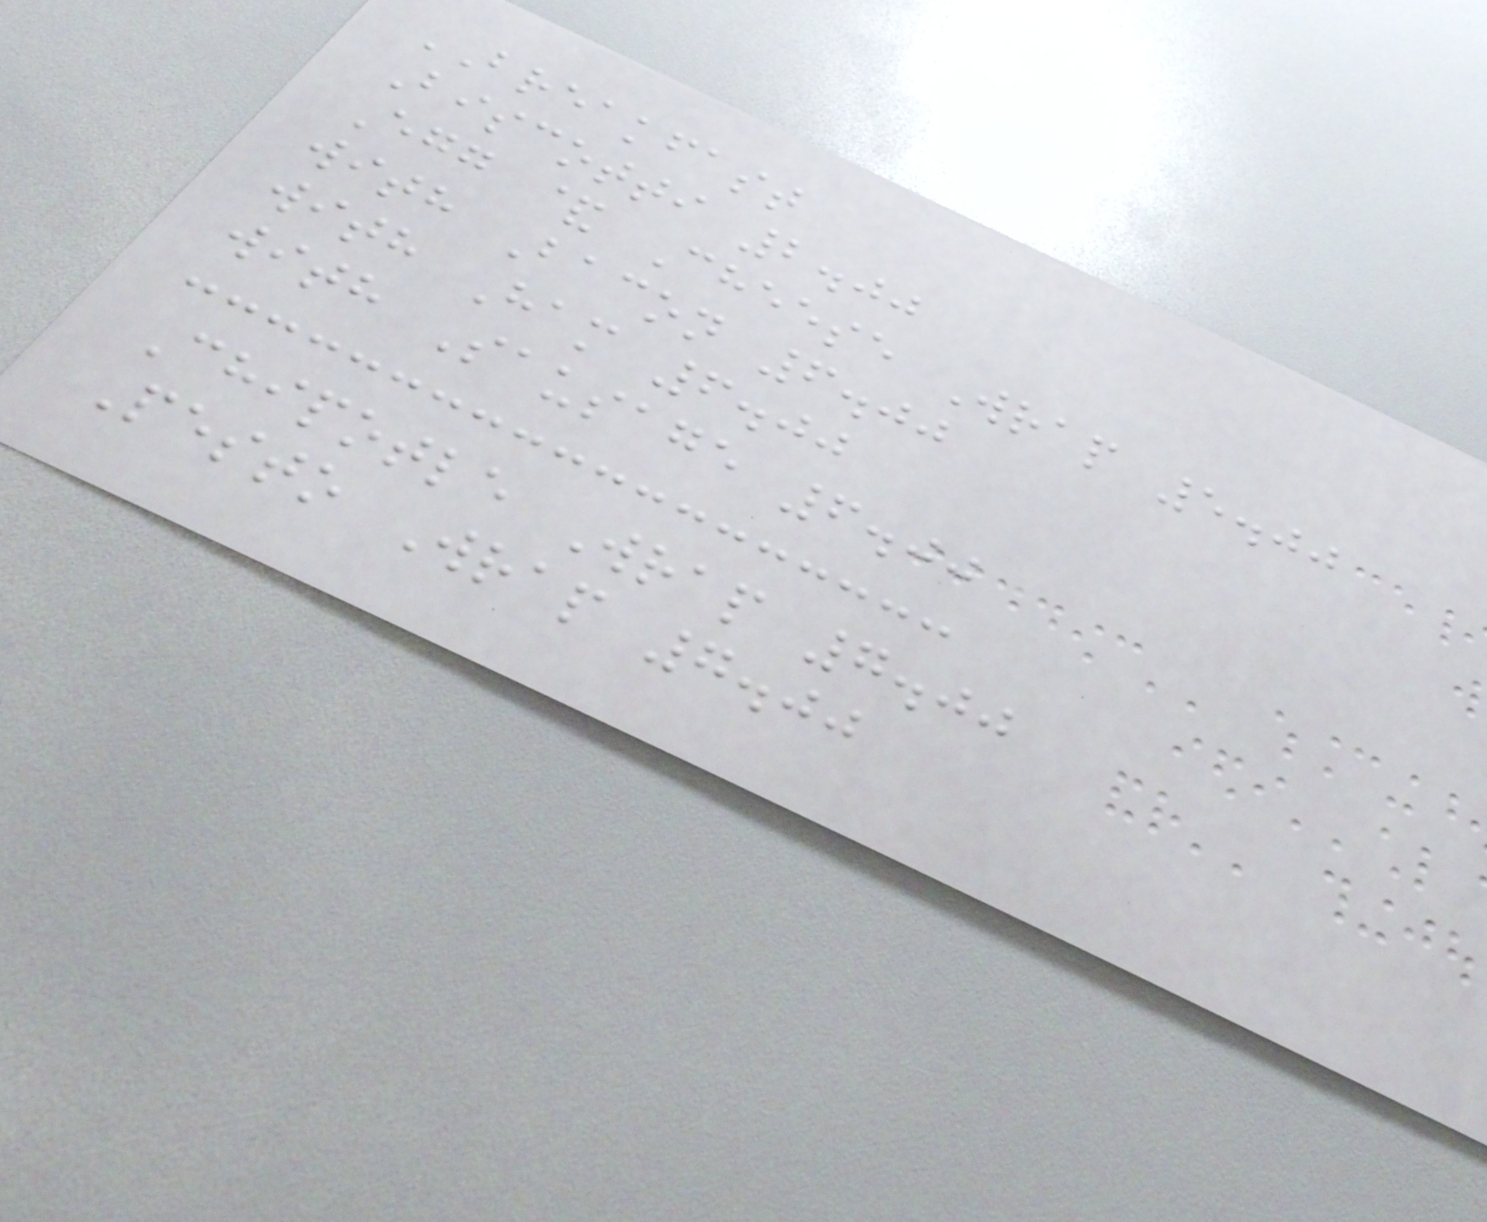BREAKFAST
Biscotti 2.00
Egg & Cheese Wrap 5.00
with Bacon 6.00
with Ham 6.00
with Sausage 6.00
Chipotle Wrap 7.00
Pesto Wrap 7.00
